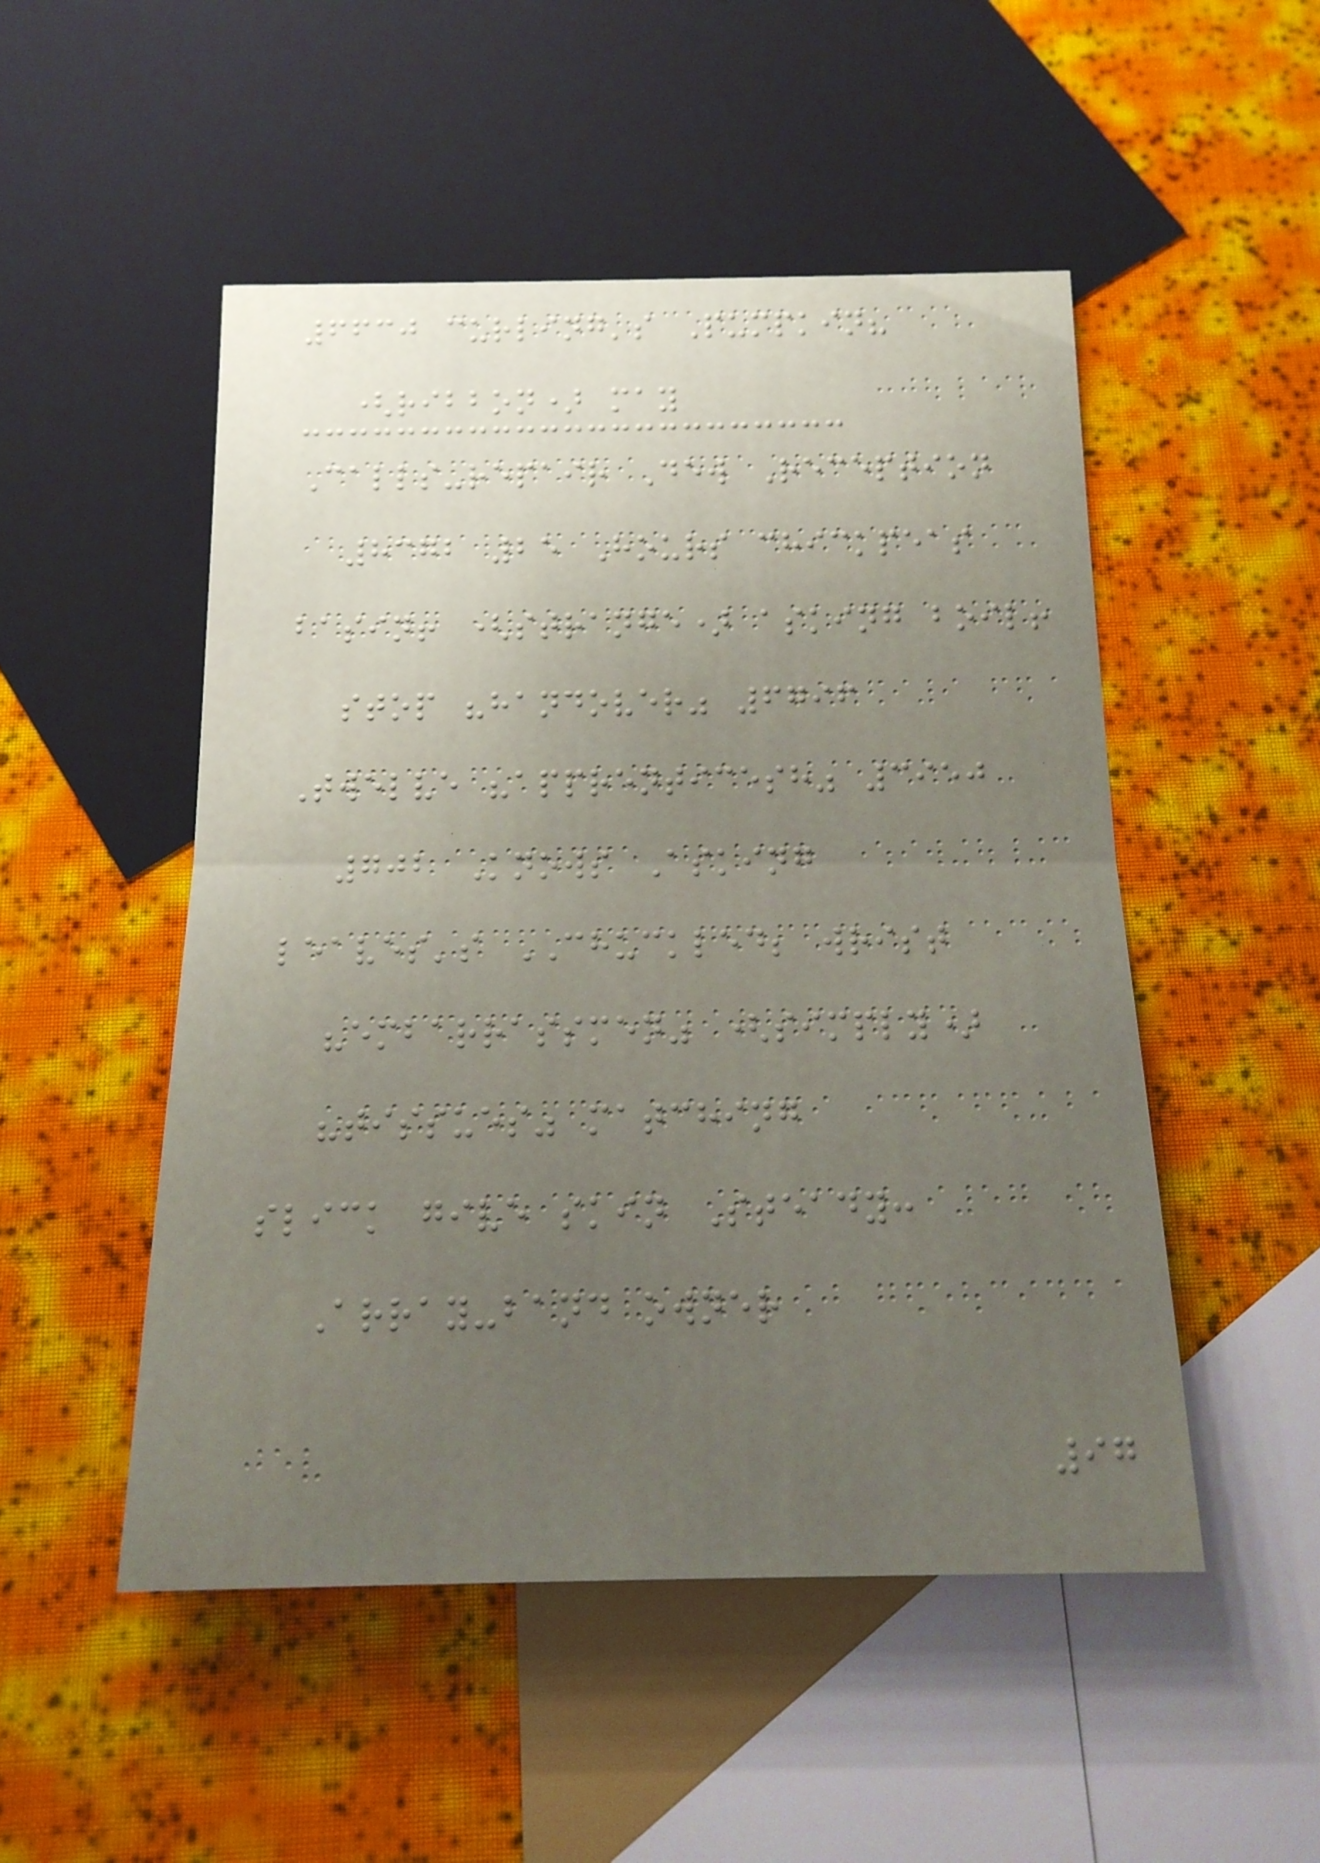6630 curling's Pumpkin?
(ribbon) may
Calls-repair Dew Reception
8372 25 Hours chickpeas
basin! (strange) asking boil!
stop "handover" 6796
Twelve "apprenticesh" 3950
702 Knows Asking
leaves's CHUCKLED; wrist
"embarrassmen" (simply)
"tissues" matching
slick give skin Steady:
Array-band owner
97
